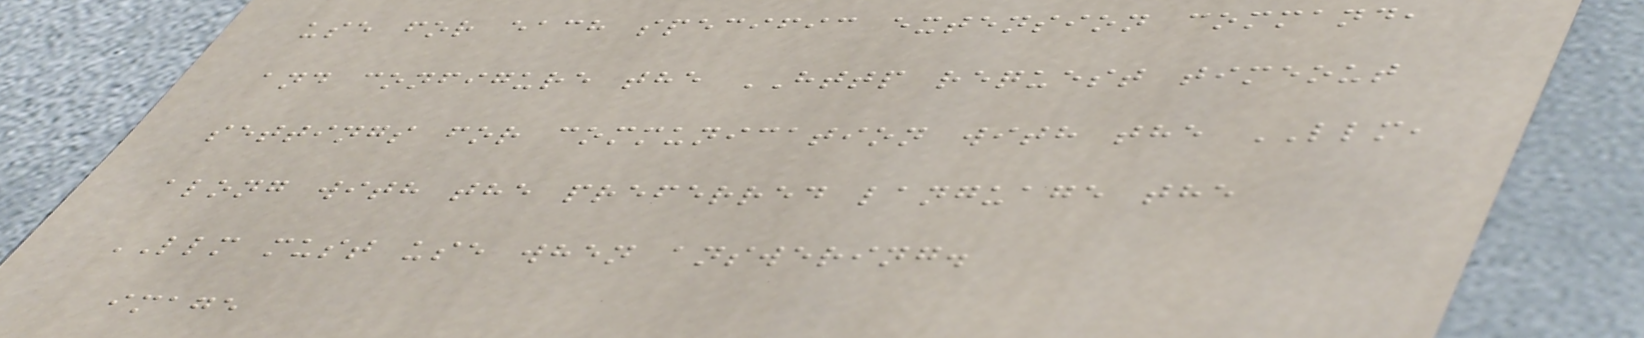use for each specific extension command,
and configure the HTTP request timeout
settings for communication with the LLM,
along with the preferred language the
LLM must use when answering.
image
